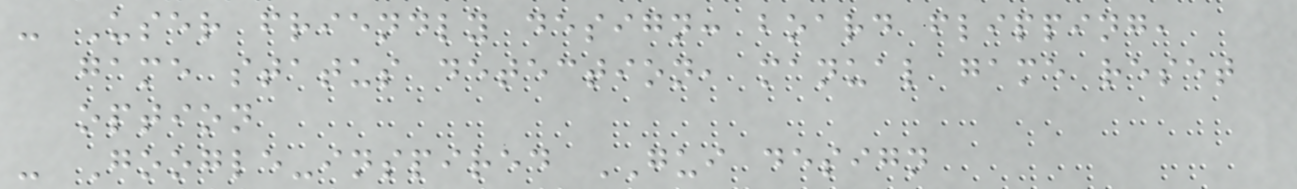- User friendly design: board flipping,
game status detection, manual game reset
option
- Google-inspired GUI design
